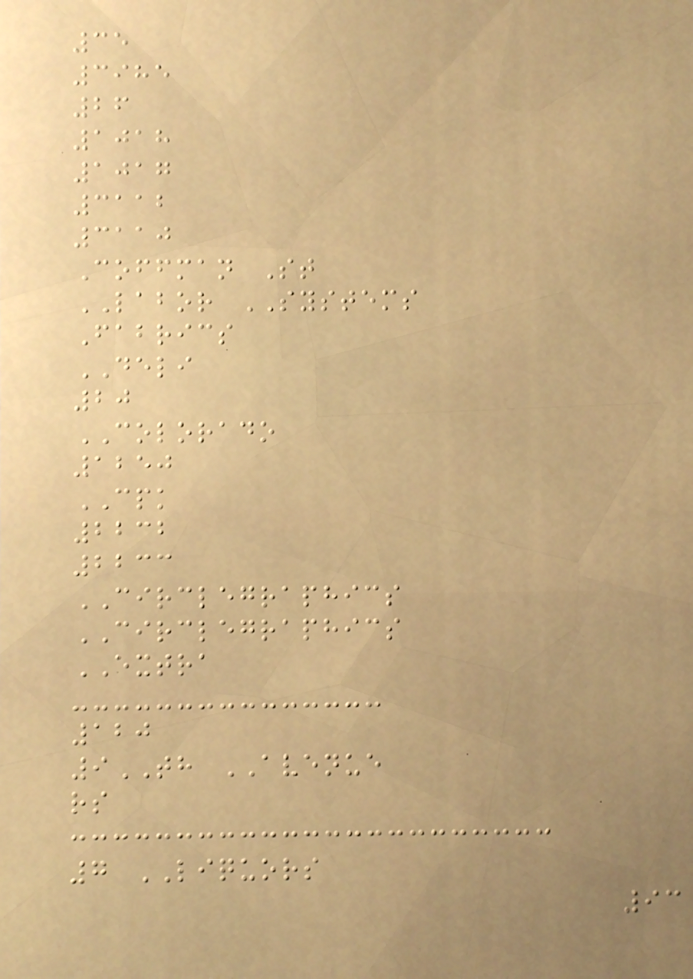35
3985
26
1018
1017
3112
3110
Coffman St
LABOR SYSTEMS
Fabrics
DELI
20
COLORADO
1250
CPK
2232
2233
CIRCLEGRAPHICS
CIRCLEGRAPHICS
EXTRA
120
9TH AVENUE
rs
7 LIQUORS
93
